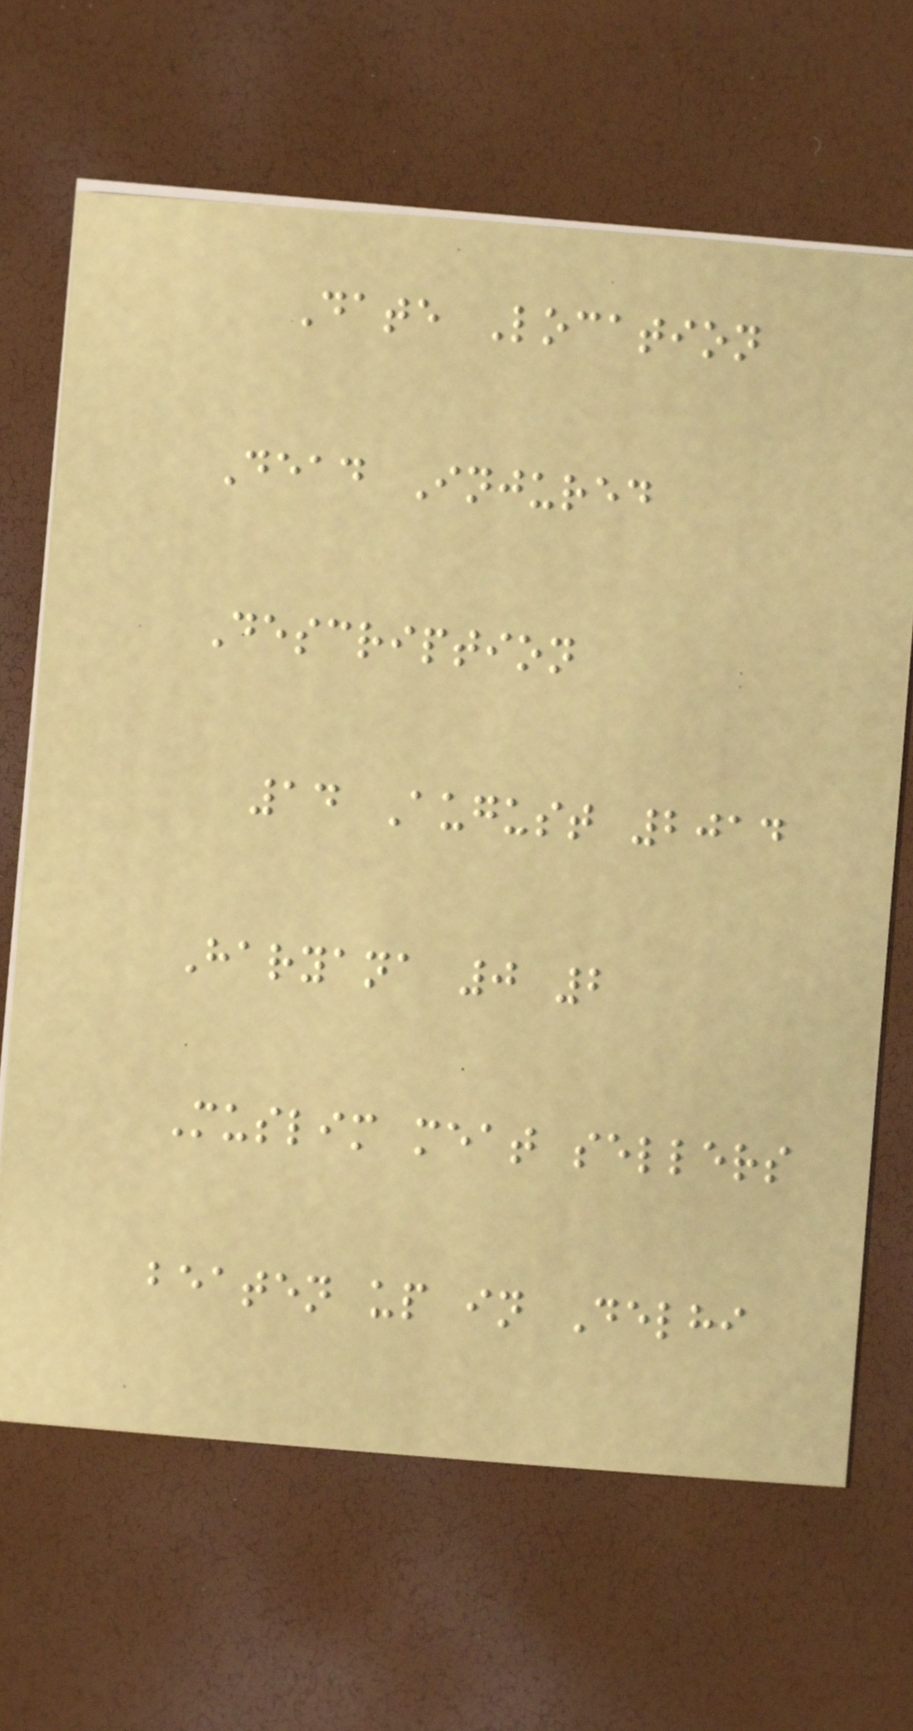Date Location
Dead Injured
Description
14 August 2014
Haryana 0 2
Muslim meat sellers
beaten up in Delhi
